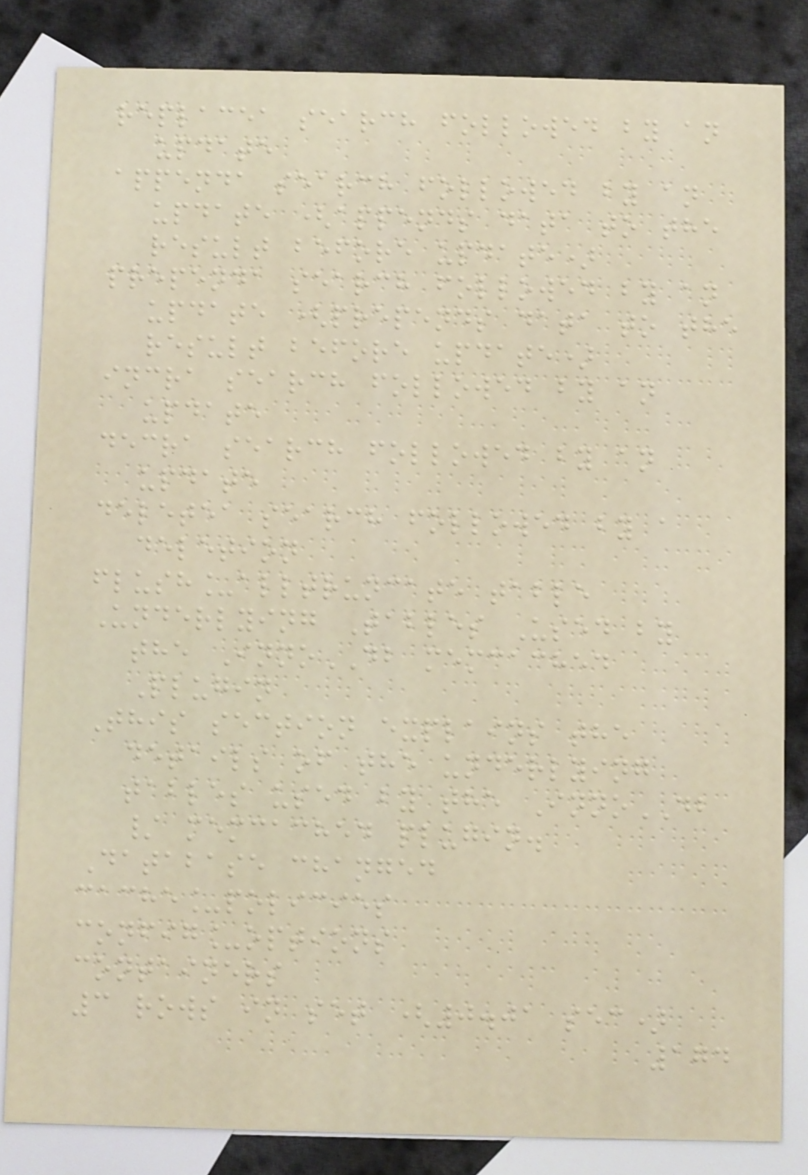replacea search followed by an
update
appenda search followed by an
update (appends data to the
result before update)
prependa search followed by an
update (prepends data to the
result before update)
incra search followed by an
update
decra search followed by an
update
deletea search followed by a
deletion
flush_alltruncate table
Underlying Tables Used by
the InnoDB memcached
Plugin
This section explains the
details of the underlying
tables used by the InnoDB
/ memcached plugin.
Database changed
cache_policies
config_options
containers
3 rows in set (0.01 sec)
174
